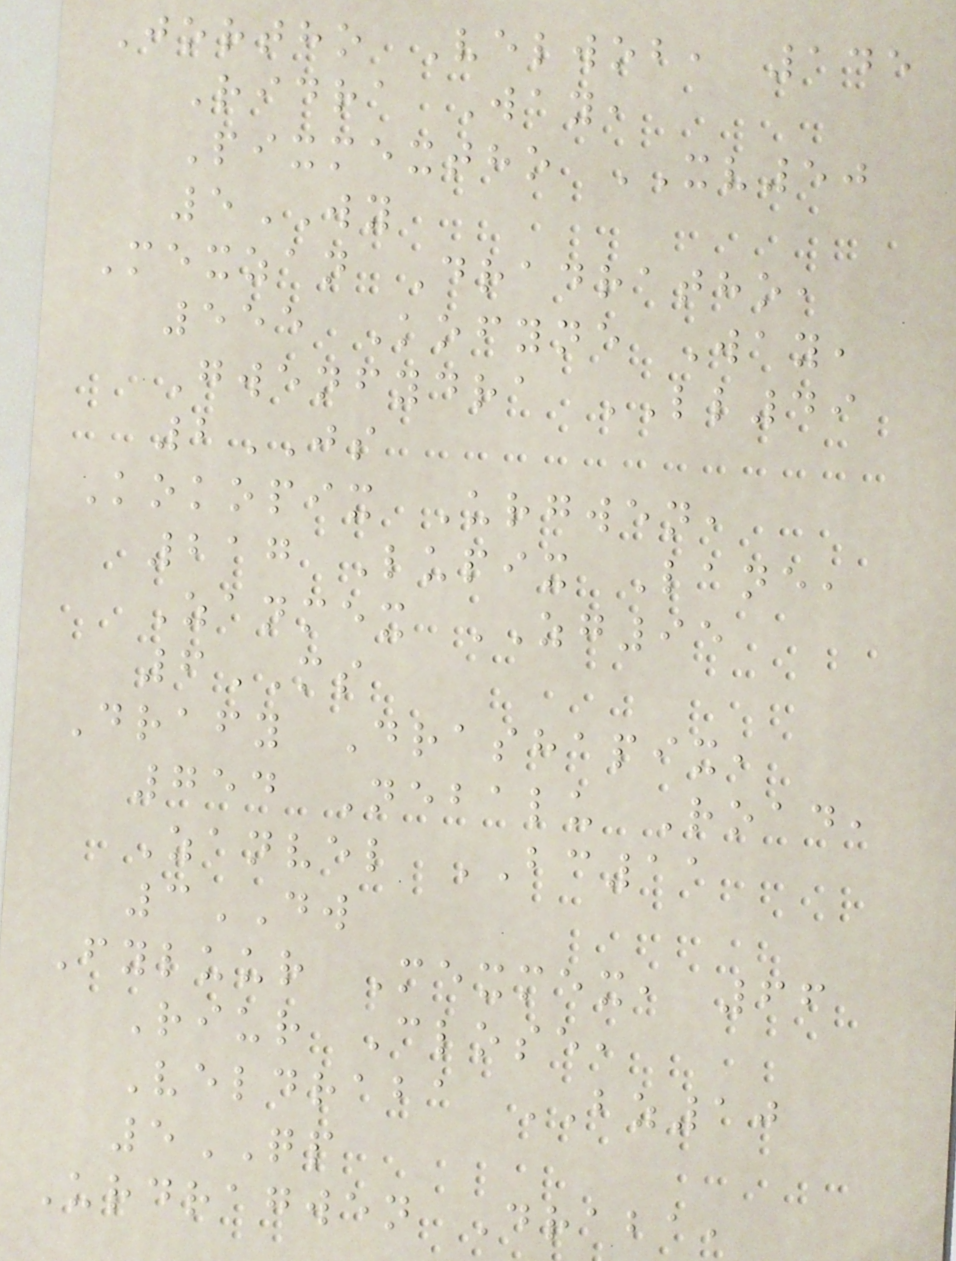Jortho Velwob, 145
Ridra Way,
Pixmextho XV50
5WY
Mexzan Dradratho,
555 Kofyne Way,
Gwenfydra LL49
2JS
Kokopix Urgwen,
217 Lupix Lane,
Zanmex ZG95
6MS
Drafy Drashapix,
754 Nebalu Road,
Zanvel BC11
3DW
Fyluur Mexmex, 66
Riur Close,
Veldraba BZ10
5QP
Urdragwen Draba,
